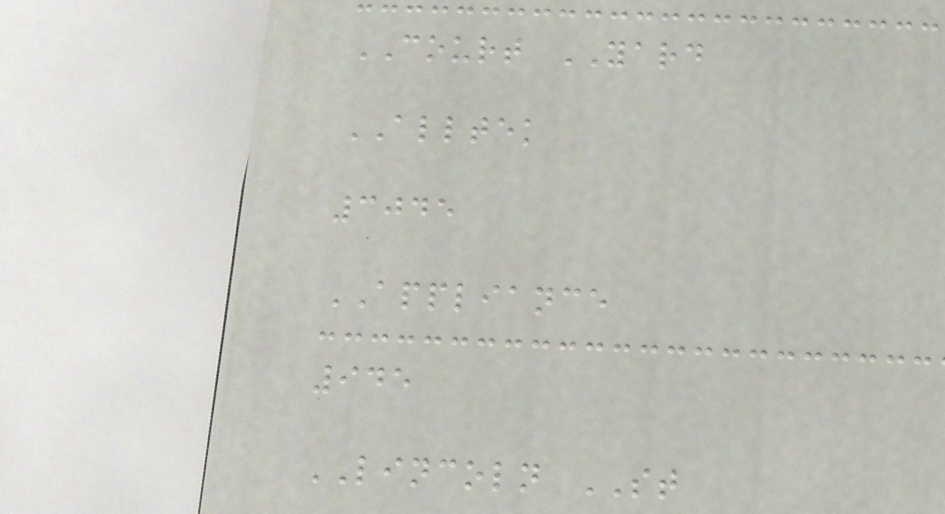COURT YARD
ALLTEK
3045
APPLIANCE
945
LINCOLN ST
